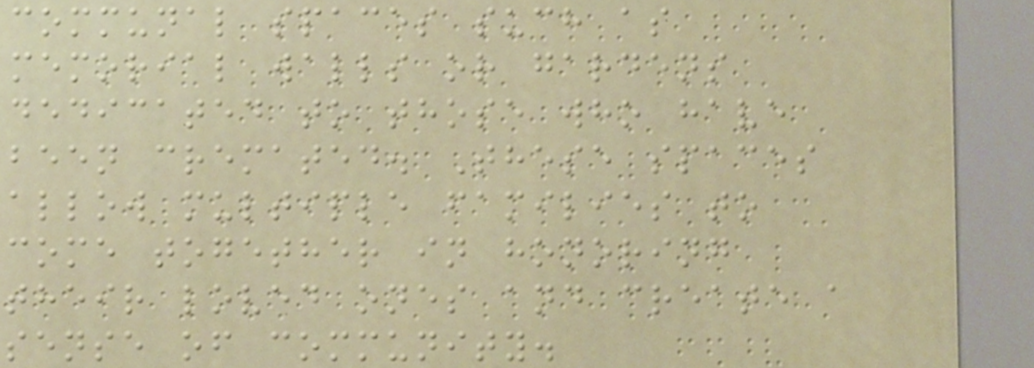communal spaces such as
memorial walls or gardens
dedicated to those who have
been cremated. These spaces
allow multiple families to
come together in honoring
their loved ones and create a
sense of community.
